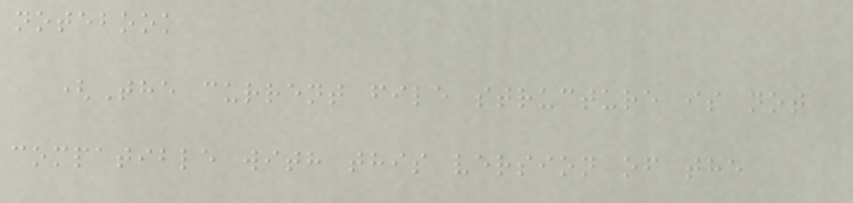notebook
(The current file structure is not
compatible with this version of the
